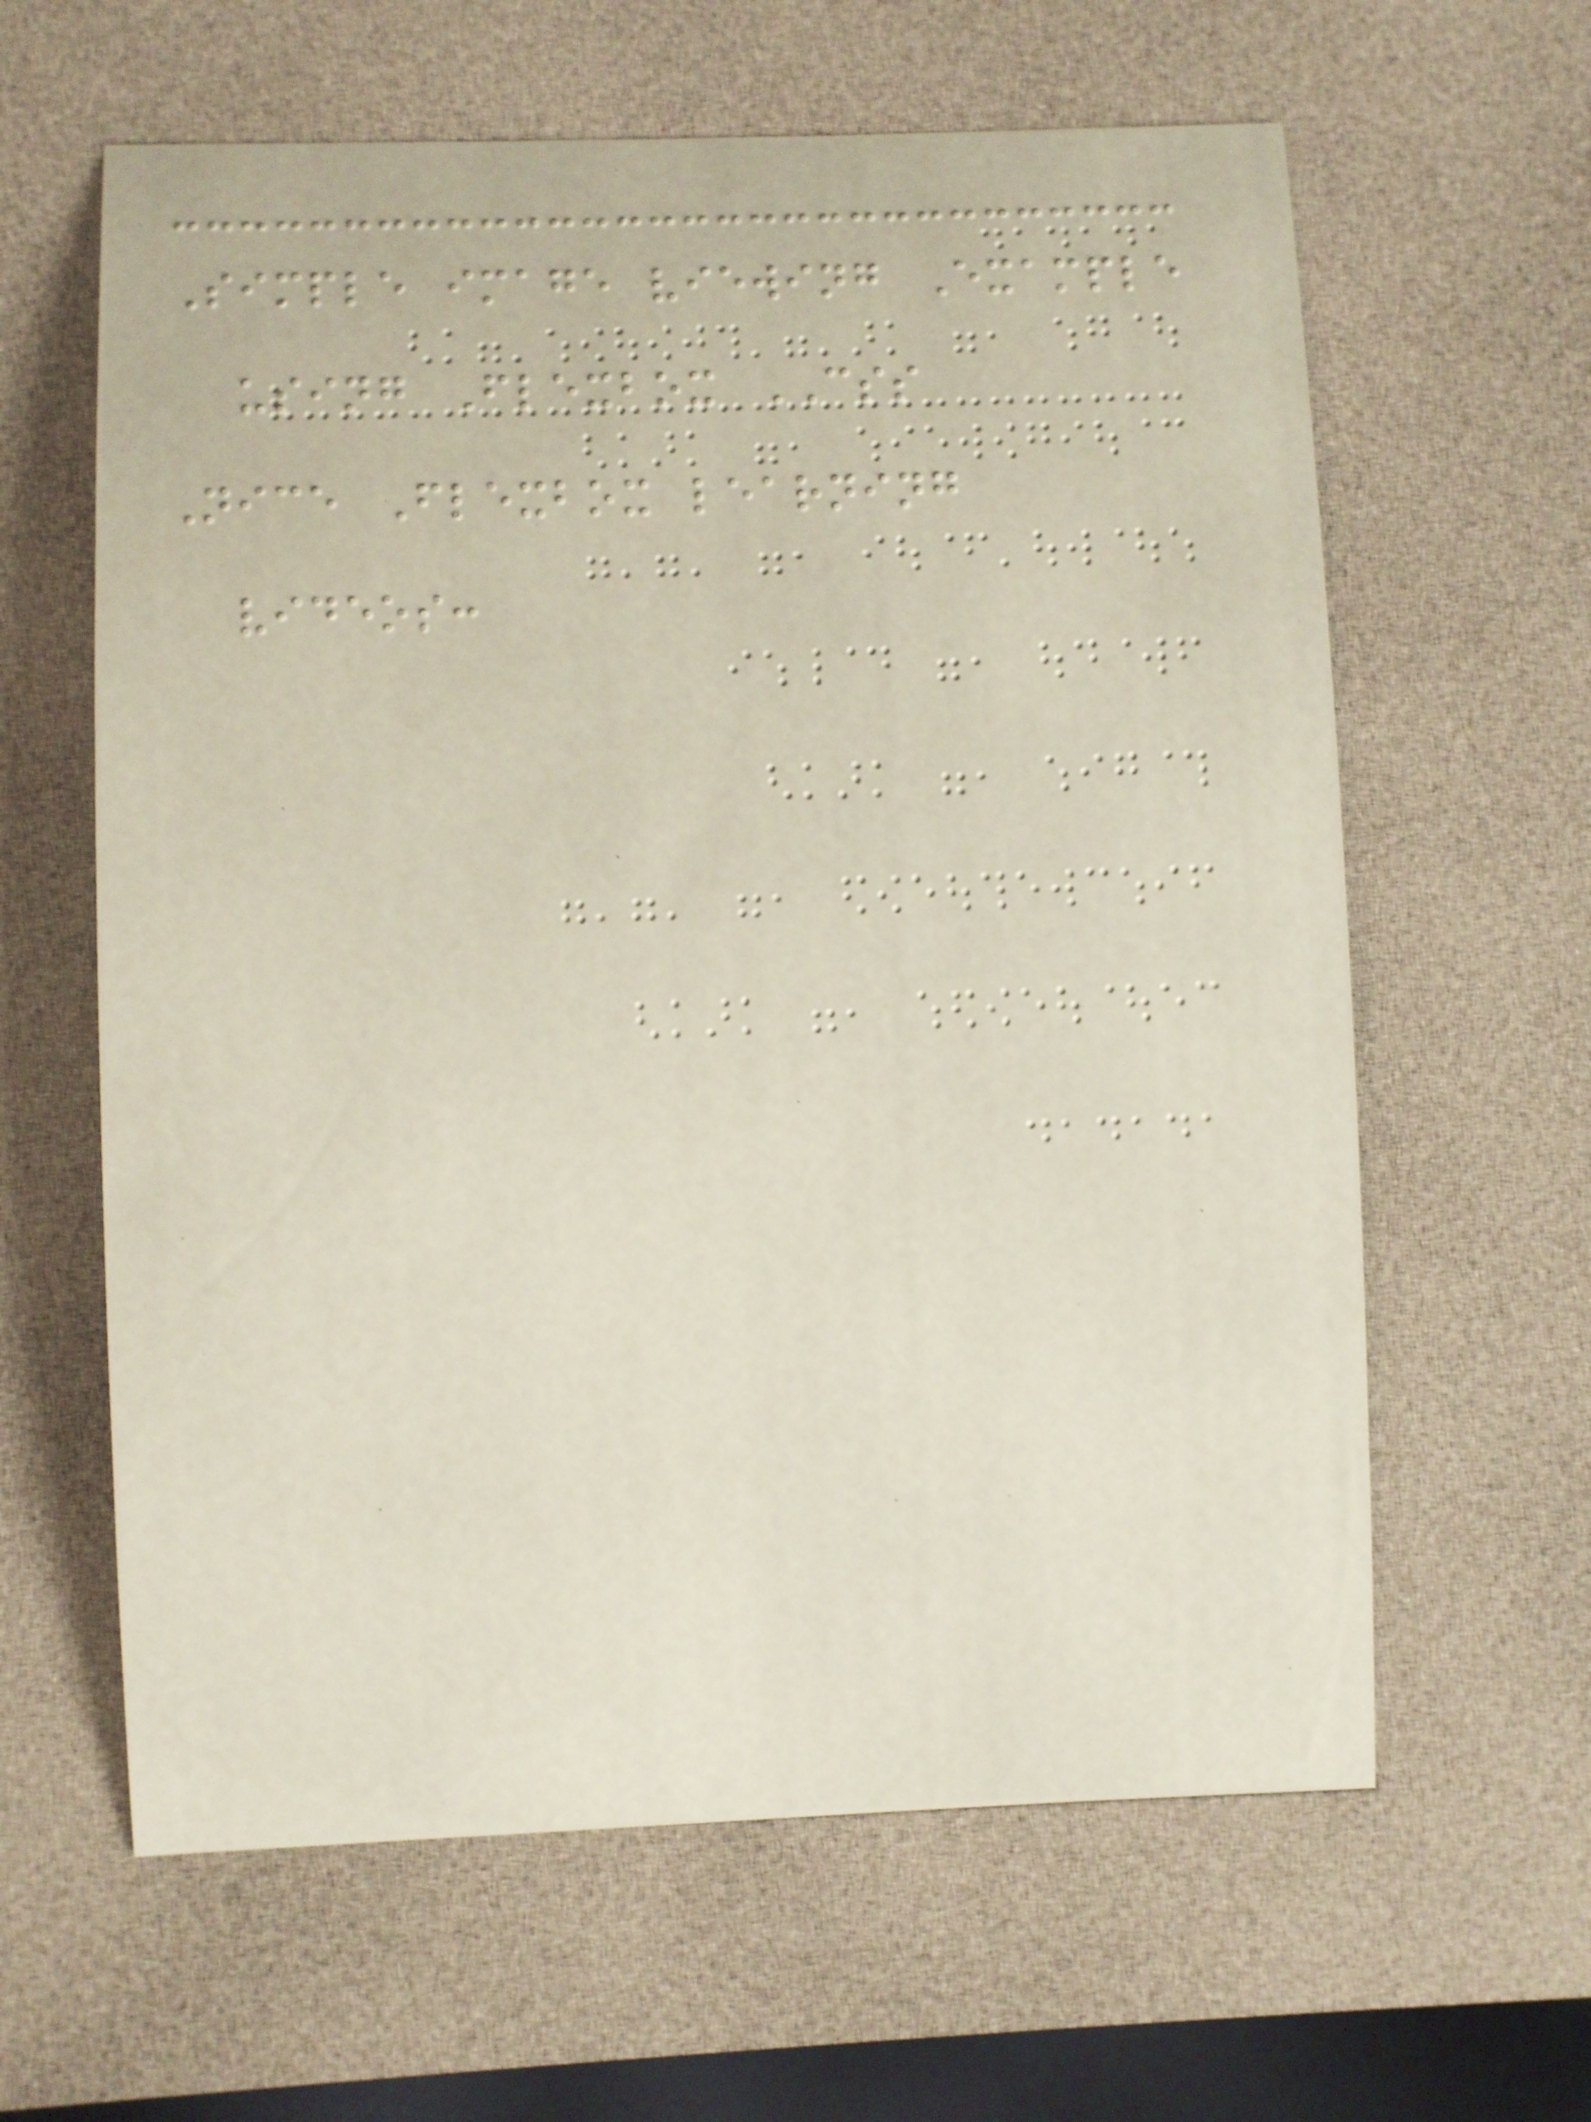Simple image viewing Example
using Flexbox CSS
Nice Flexbox learning
videos:
